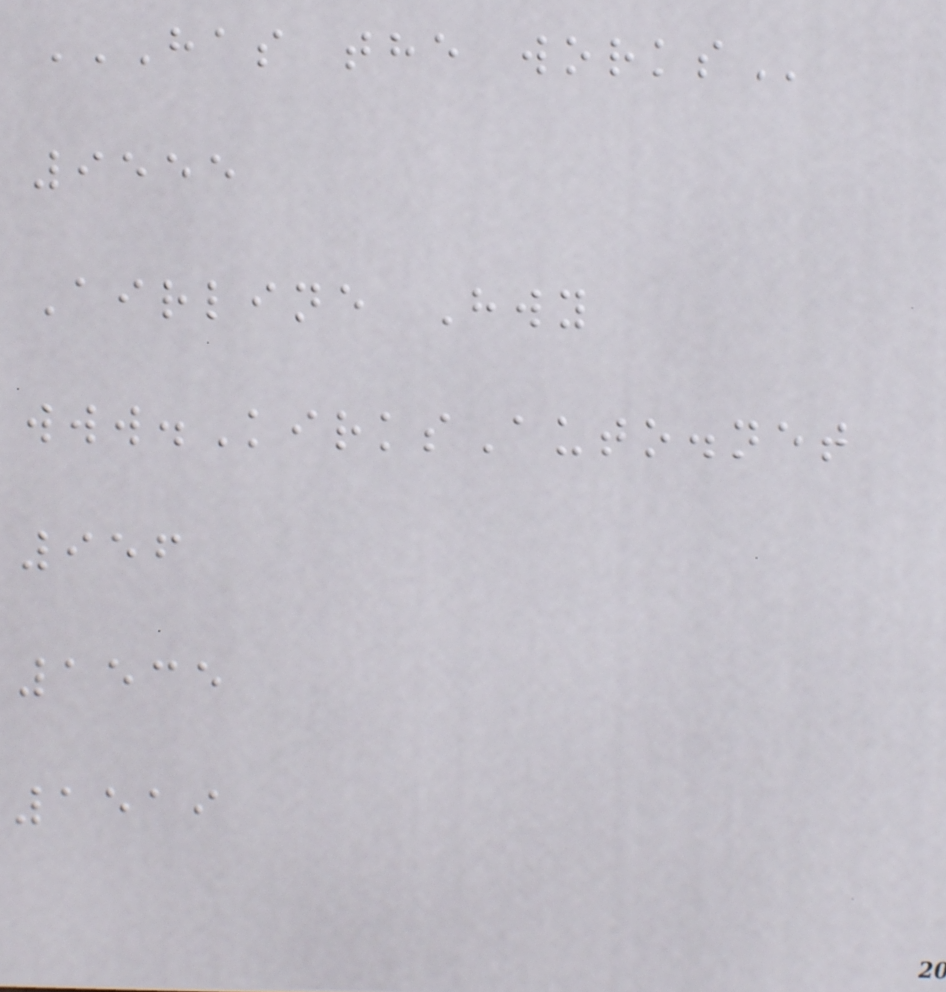HAS THE WORKS
9555
Airline Hwy
www.KirksAuto.net
956
1535
1519
